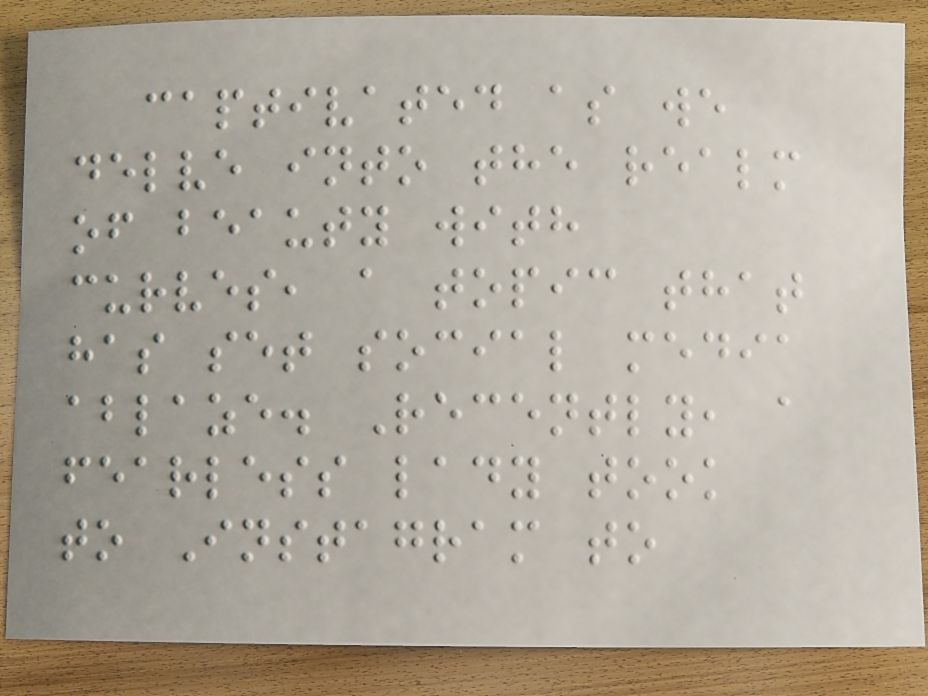captivated as we
delve into the realm
of beauty with
curves, a topic that
has set social media
ablaze. Recently, a
fearless lady took
to Instagram to
